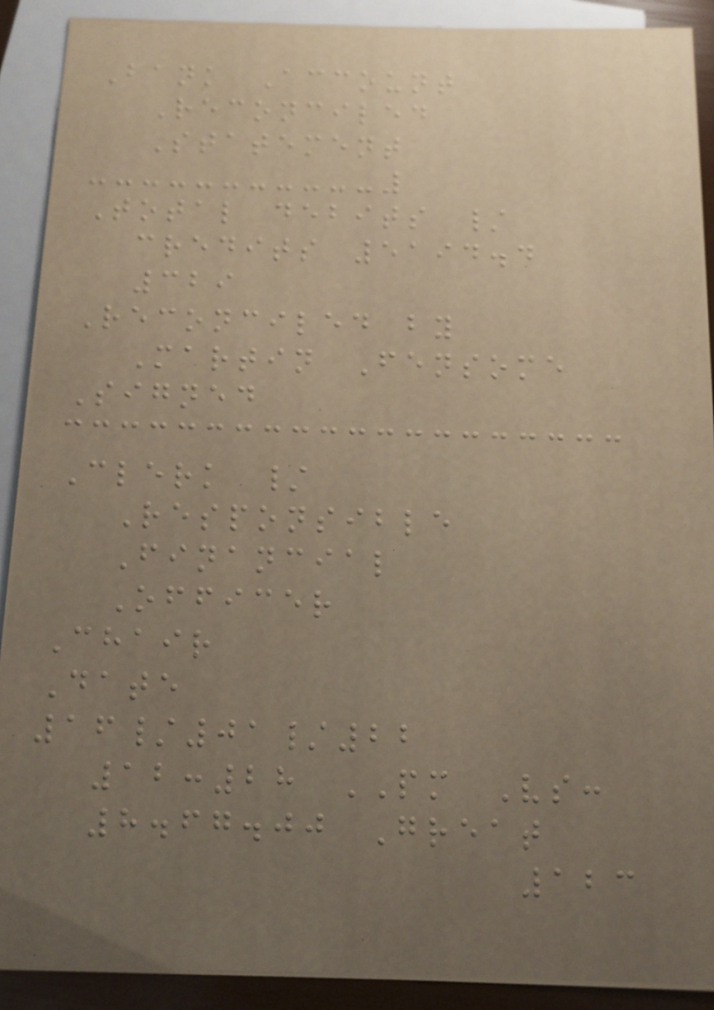Bank Account
Reconciled
Statement
Total debits /
credits 5194.4
329
Reconciled by
Martin Fensome
Signed
Clerk /
Responsible
Financial
Officer
Chair
Date
16/01/22
12:28 PM Vs:
8.67.00 Great
123
